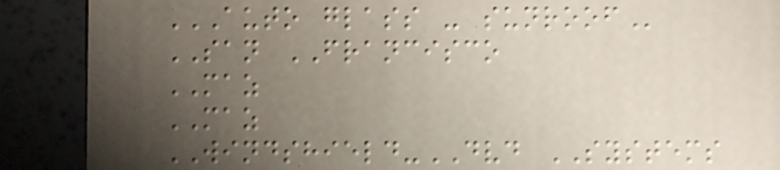AUTO GLASS - SUNROOF
SAN FRANCISCO
MAZ
MAZ
WINDSHIELD-DVD SYSTEMS
